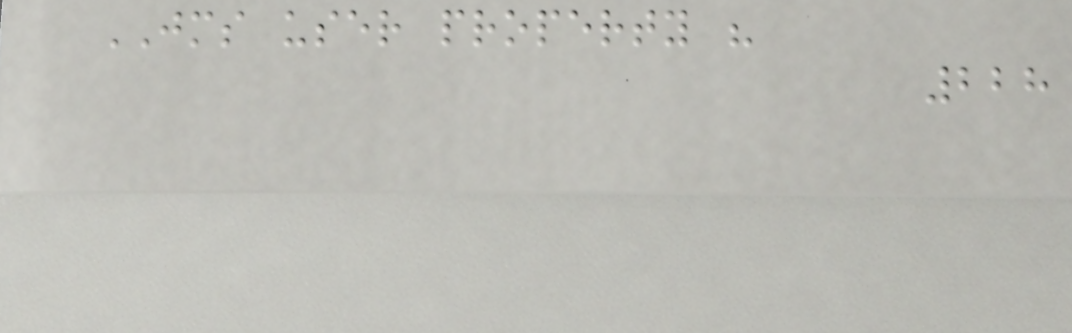JMS user property "
228
